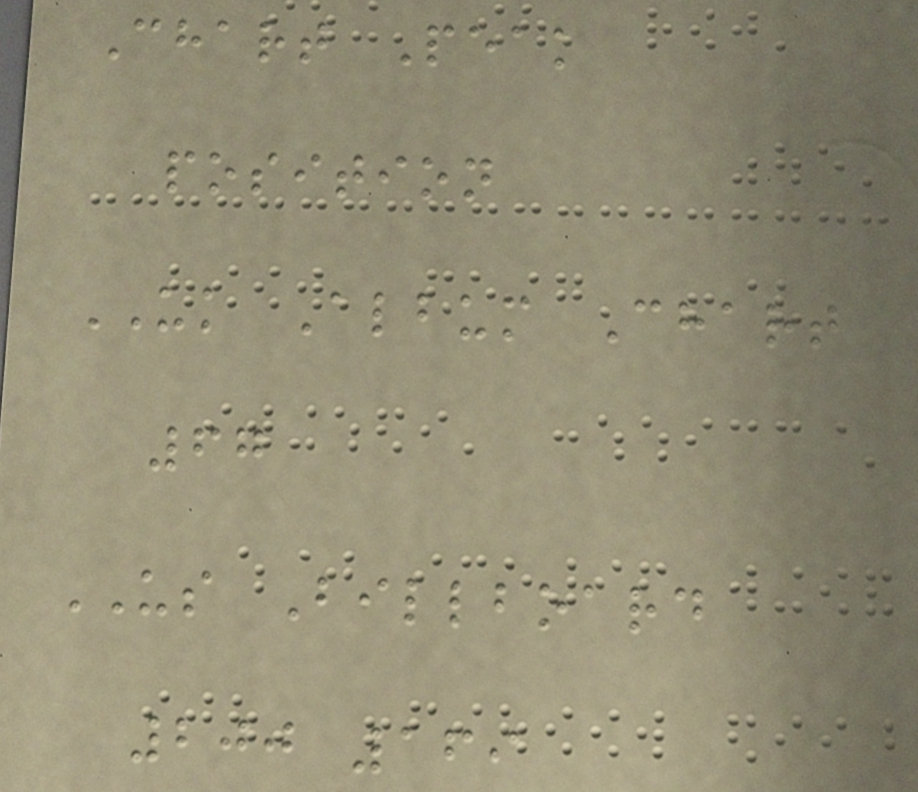Chart Peak
position
UK Album Chart
67
US Billboard
200 169
